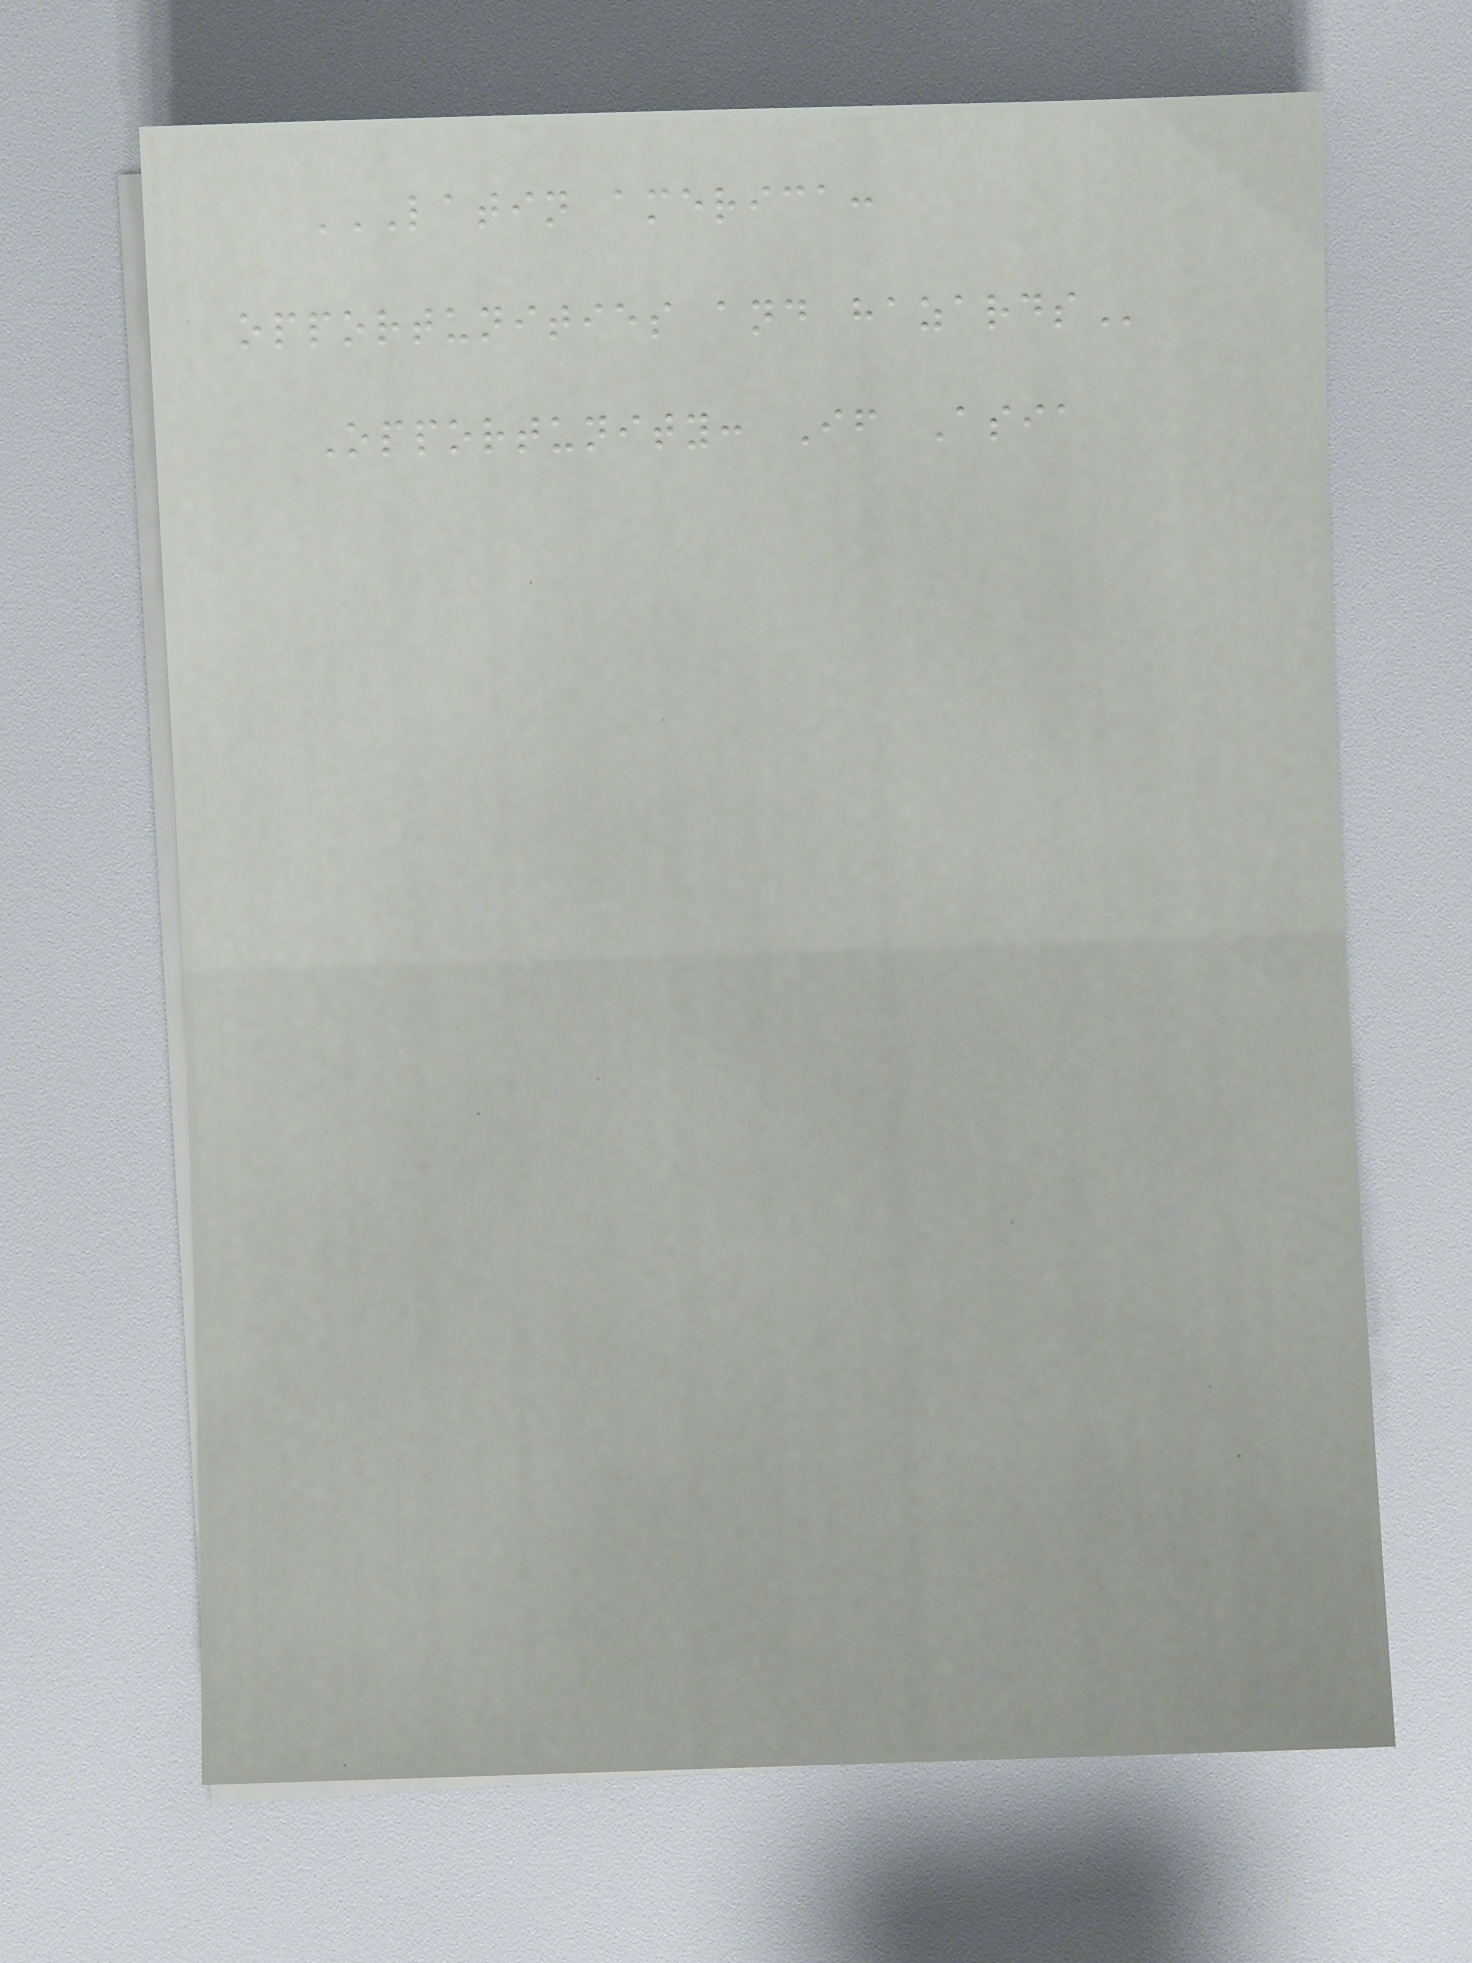LATIN AMERICA:
OPPORTUNITIES AND HAZARDS
Opportunity: If Asia
